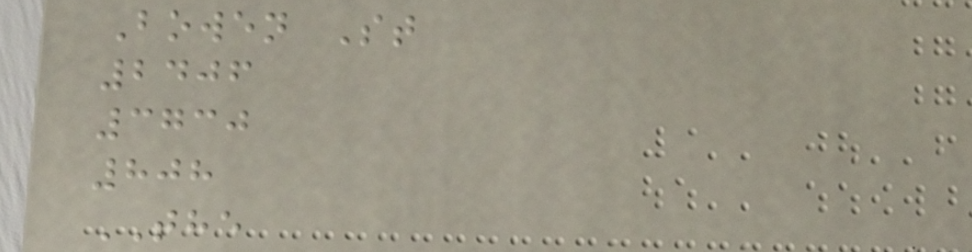Bowen St
2406
3730
808
THE
